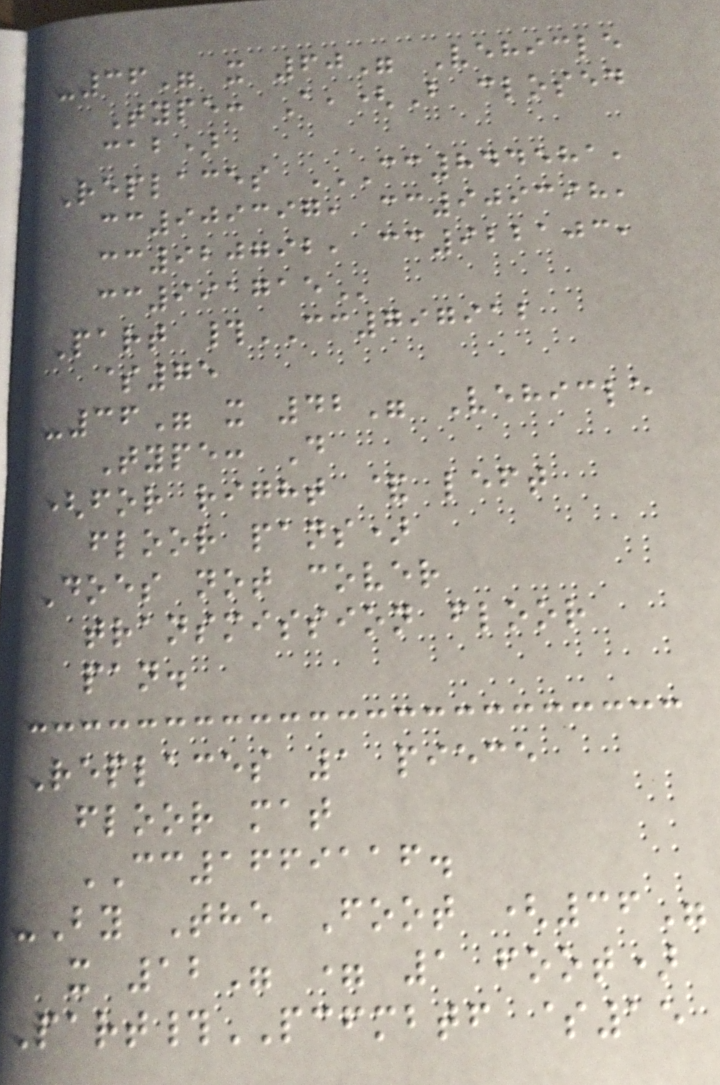-36" x 60" Vehicle
Type: A,(B closed
cab)
Replaces CC844581,
CC909397, CC909398,
CC920792, CC922103,
CC991715
Part #CC797912
$75
-36" x 42" Vehicle
Type: D
(for right & left
floor pans)
Does not cover
transmission floor
pan.
Replaces 1 piece
floor mat
CC1669116.
-By The Foot (36"
x 12" = 1 foot)
Part#PCFMBTF $15
